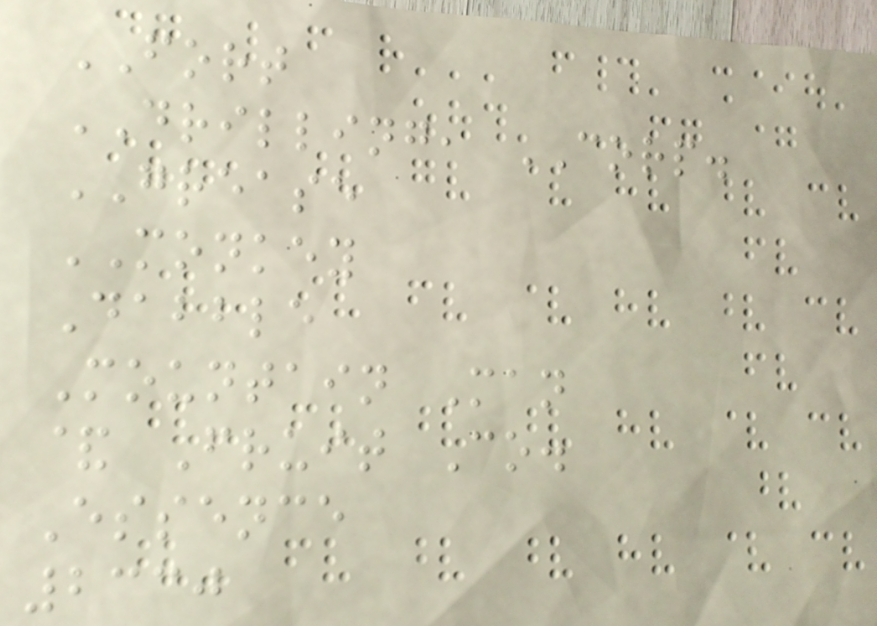FORT
DRILLING, CORP.
GREASE
MONKEY
Dabble
Mountain Man
& Fruit Co.
Essence
2330
